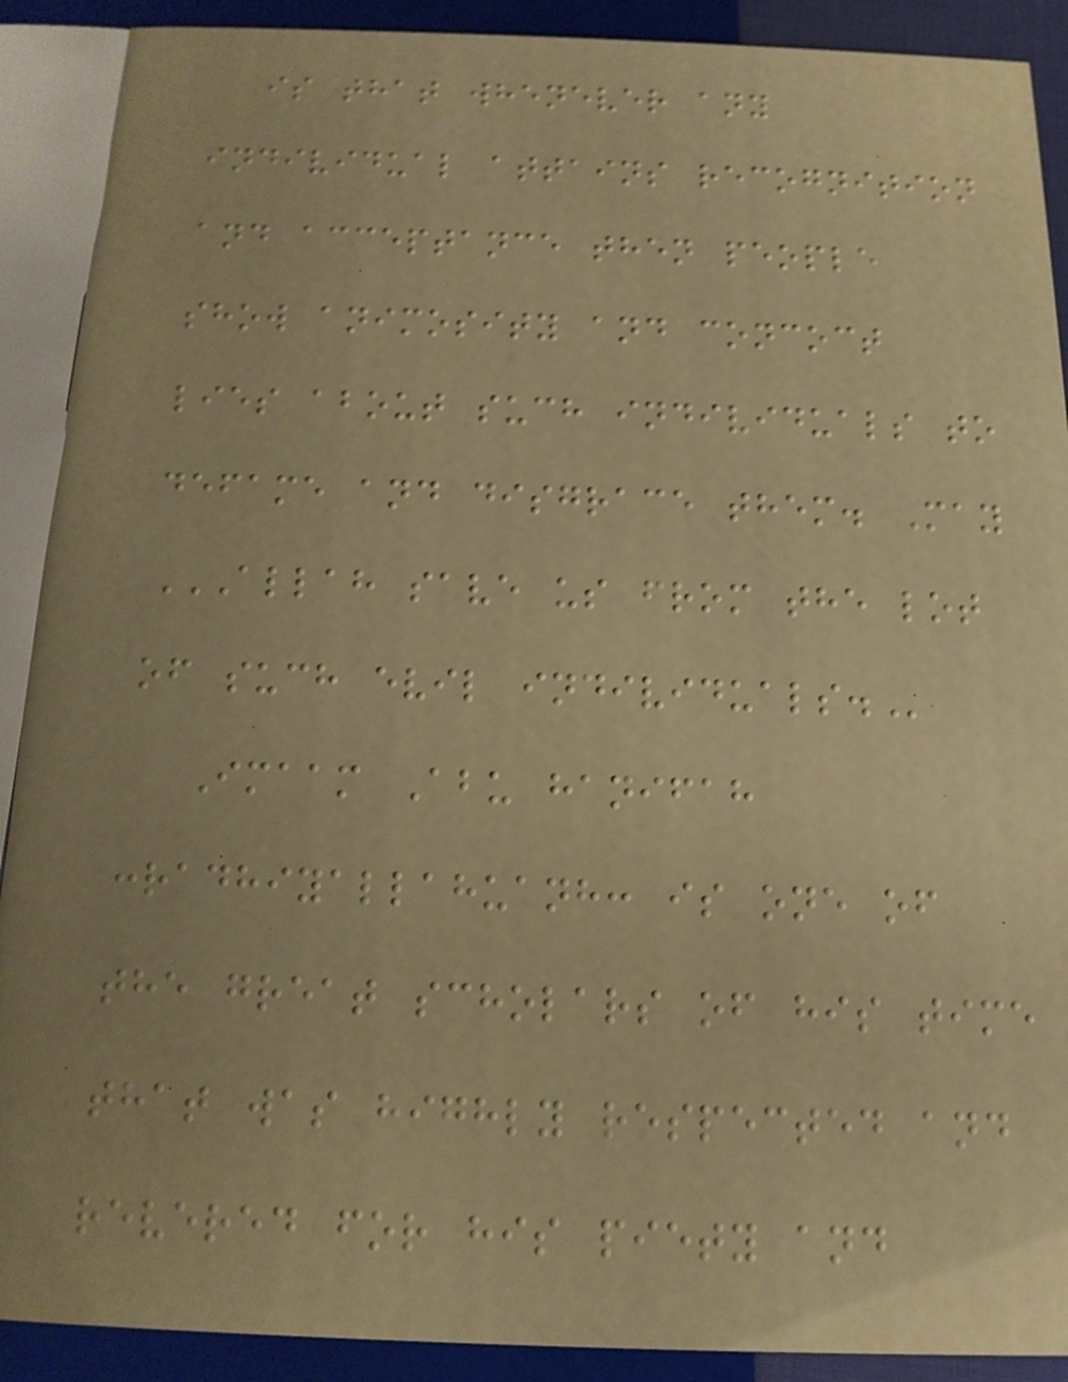is that whenever any
individual attains recognition
and acceptance then people
show animosity and concoct
lies about such individuals to
defame and disgrace them. May
ALLAH SAVE US FROM THE LOT
OF SUCH EVIL INDIVIDUALS.
Imaam Abu hanifah
:radhiyallahuanh: is one of
the great scholars of his time
that was highly respected and
revered for his piety and
